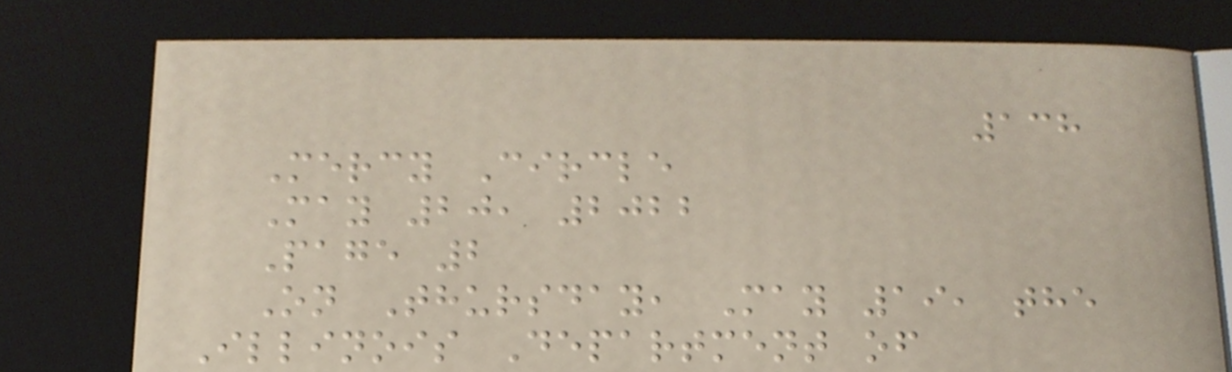138
Mercy Circle
May 20, 2022
Page 2
On Thursday, May 19, the
Illinois Department of
